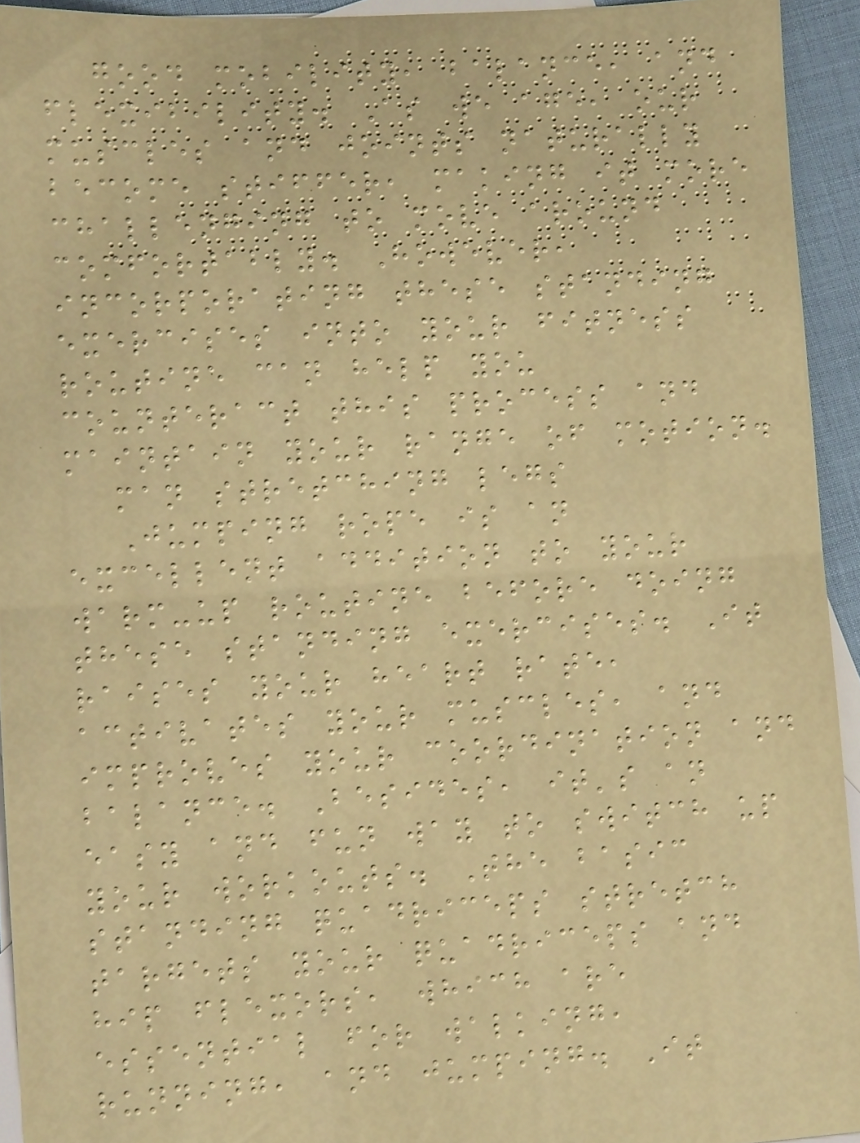good mobility, balance, and
flexibility. As we age, our
muscles and joints naturally
become stiffer, making it more
challenging to move around
comfortably. However,
incorporating these standing
exercises into your fitness
routine can help you
counteract this process and
maintain your range of motion.
man stretching legs
Jumping rope is an
excellent addition to your
warm-up routine before doing
these standing exercises. It
raises your heart rate,
activates your muscles, and
improves your coordination and
balance. Besides, it's an
easy and fun way to switch up
your workouts. The basic
standing quadriceps stretch
targets your quadriceps and
hip flexors, which are
essential for walking,
running, and jumping. It
